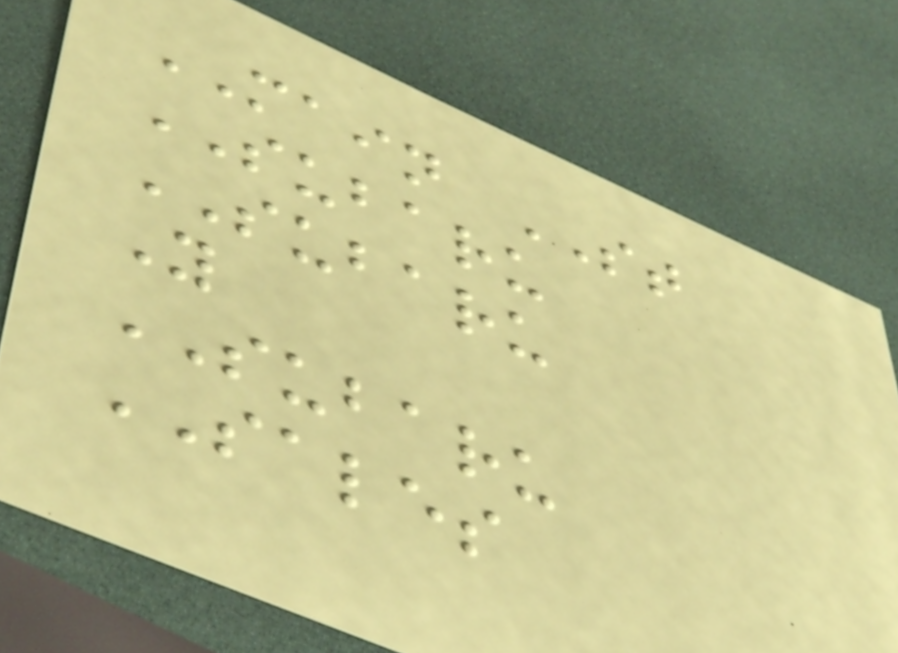MAIN ST
SUBARU
SUBARU
Y
SUBARU
SALES
